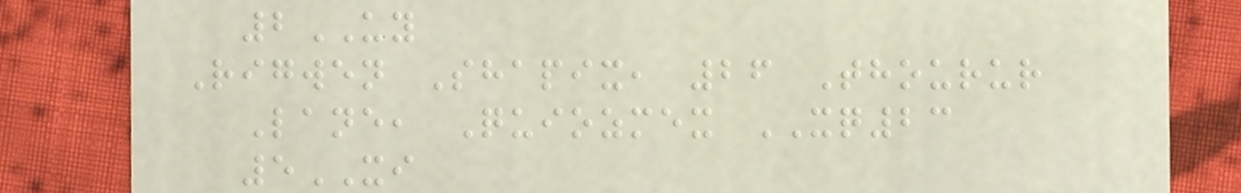2UY
Rigwen Shapix, 26 Thourur
Lane, Quiozmex XQ23
5XI
